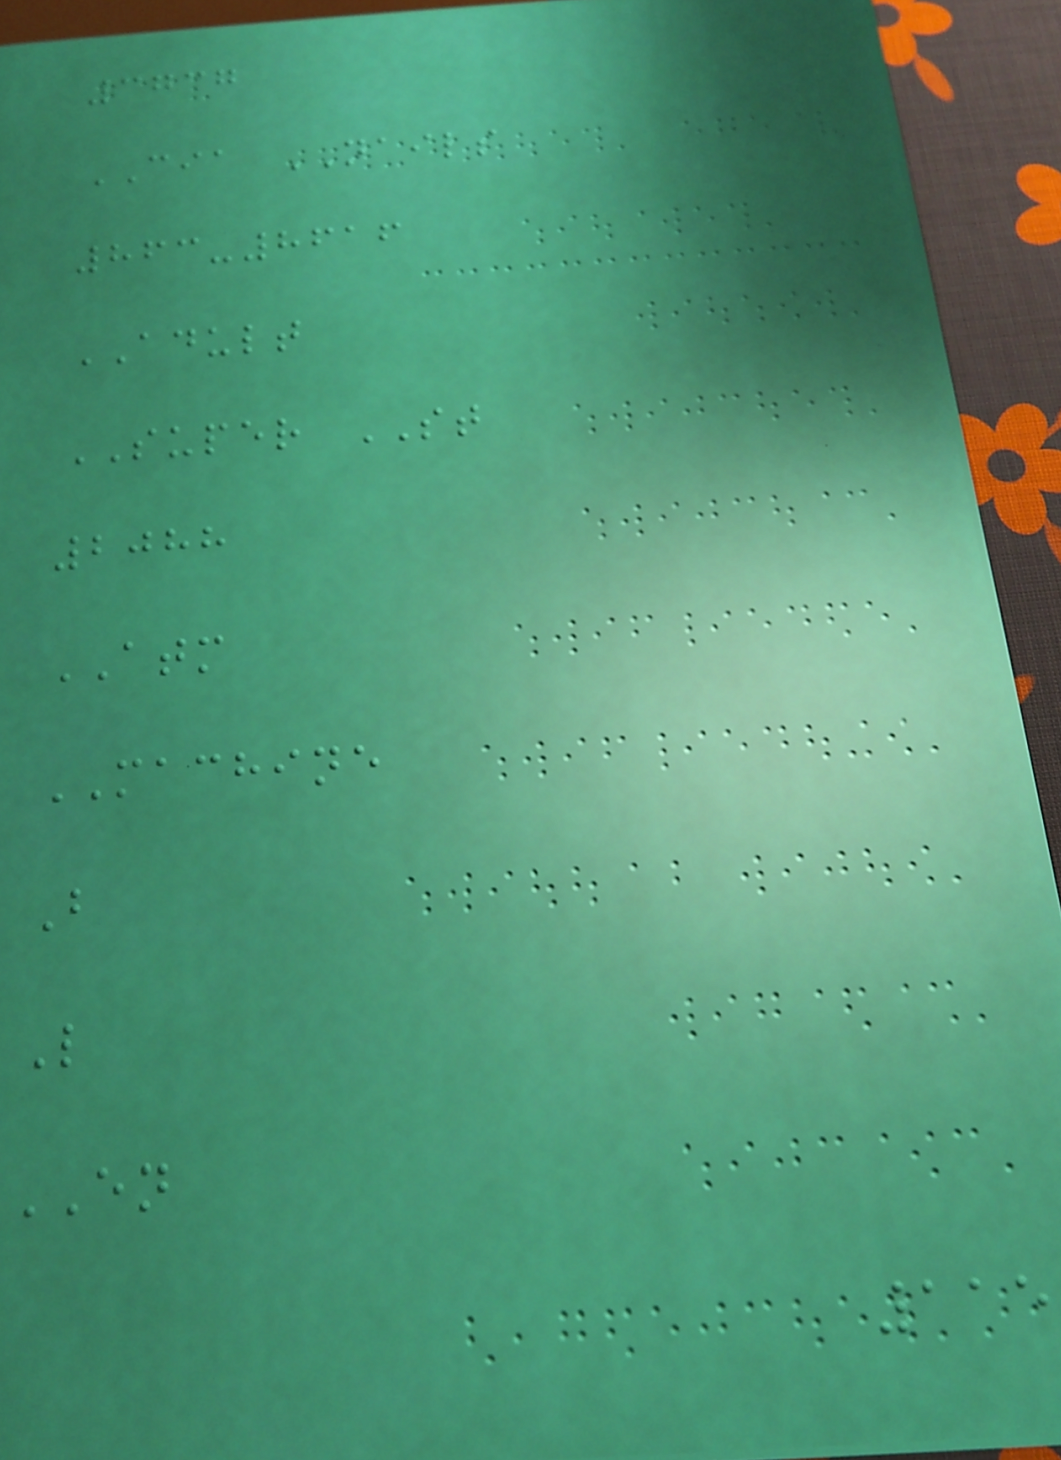3737
CIA NAILS
863-8616
ADULT
SUPER ST
2088
ATM
MACHINE
B
L
EN
115
